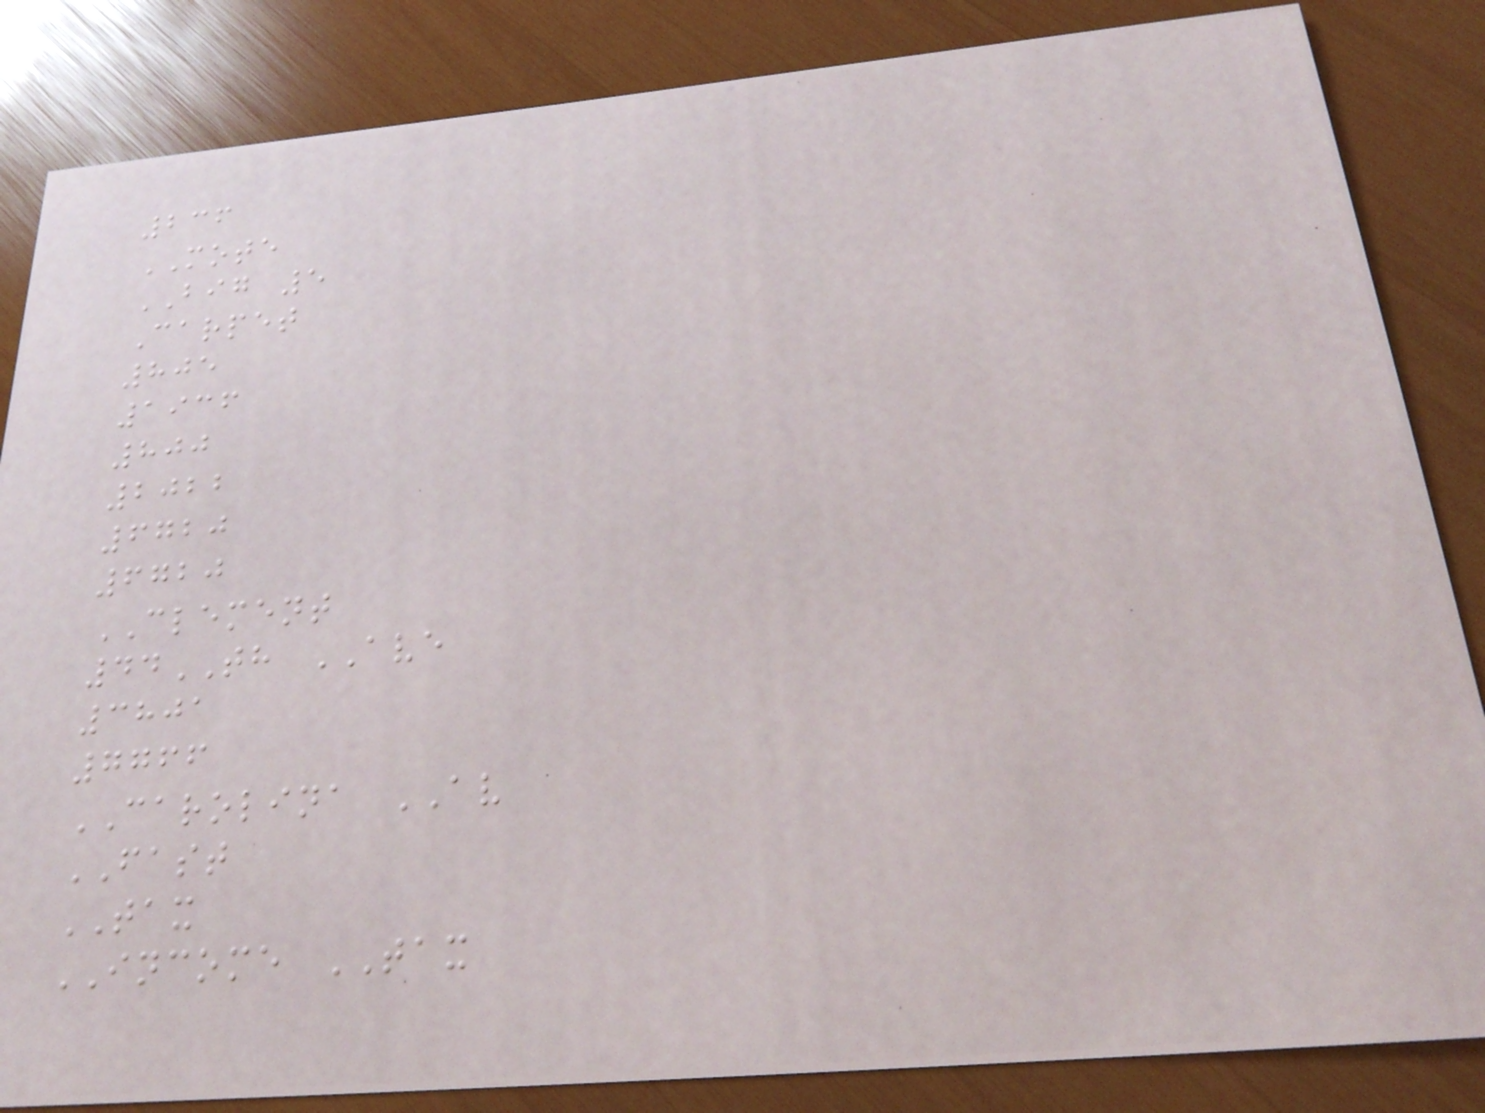236
MOTE
BIG 5
Carpet
805
1936
800
2022
6720
6720
CLEMENT
44TH AVE
3801
7766
CAROLINA AV
FAST
TAX
INCOME TAX
